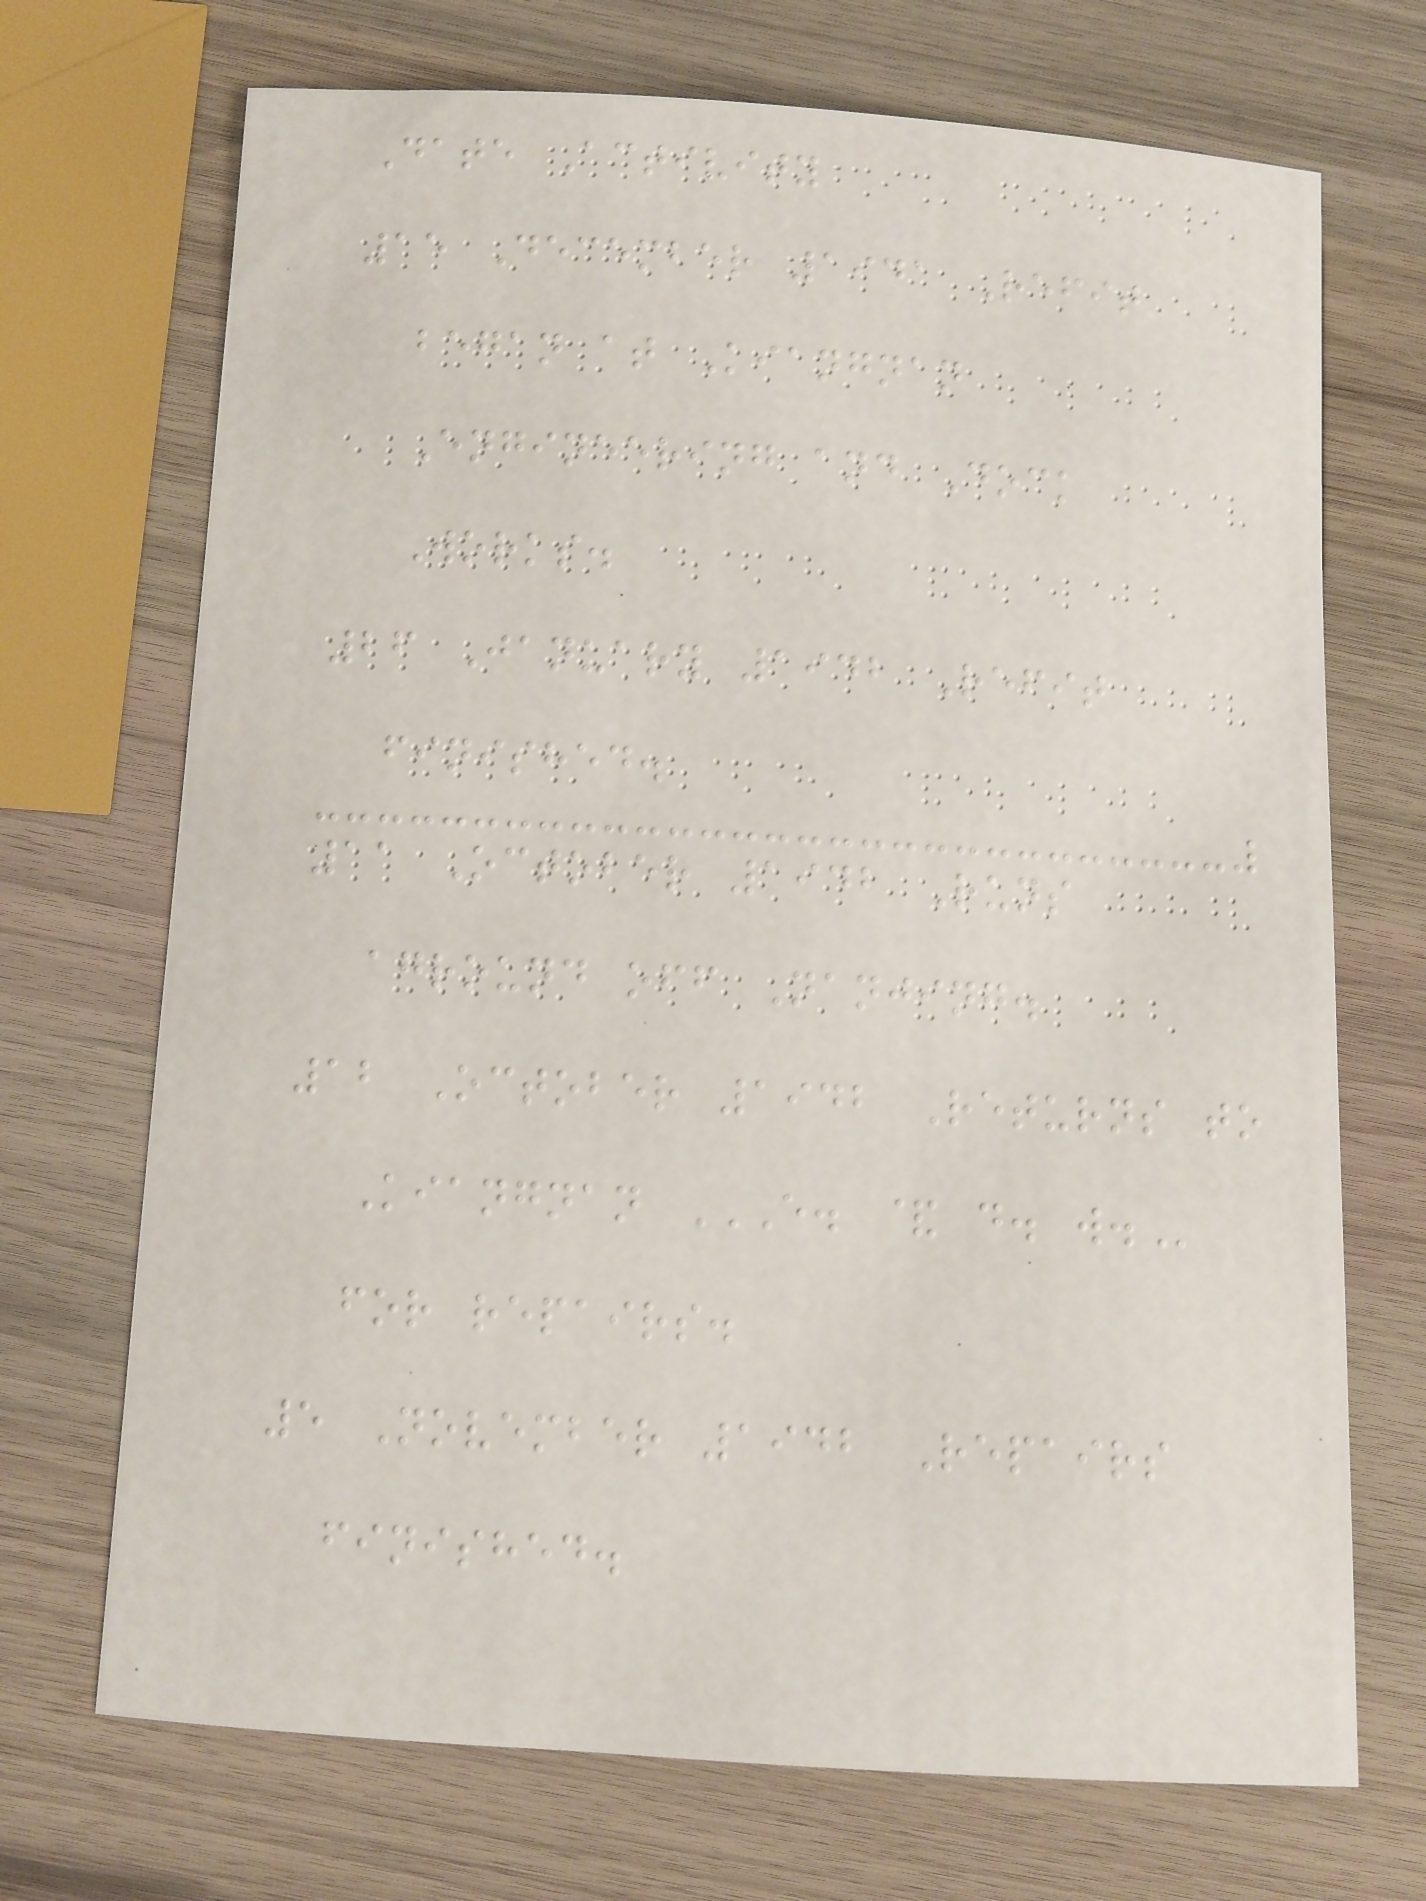Date Activity
15 December 1941 Refit
began at Kiangnan
Engineering and Dock
Works.
26 January 1942 Refit
finished.
11 October 1942 Runs
aground off Nanjing.
12 October 1942 Returns to
Kiangnan E. & D. W.
for repairs.
5 November 1942 Repairs
finished.
